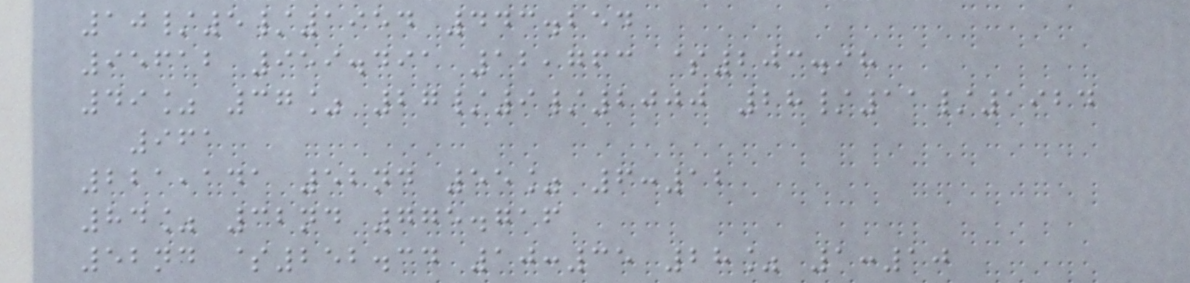10/5/1954 443.254
95612 959.491 12,763 $203.98
49% 37% 27/9/2000 28/11/1924
961
221,141 52nd 55% 6:12
84% 32nd 775.716
52nd $252.34 10:35 28% 1:10
